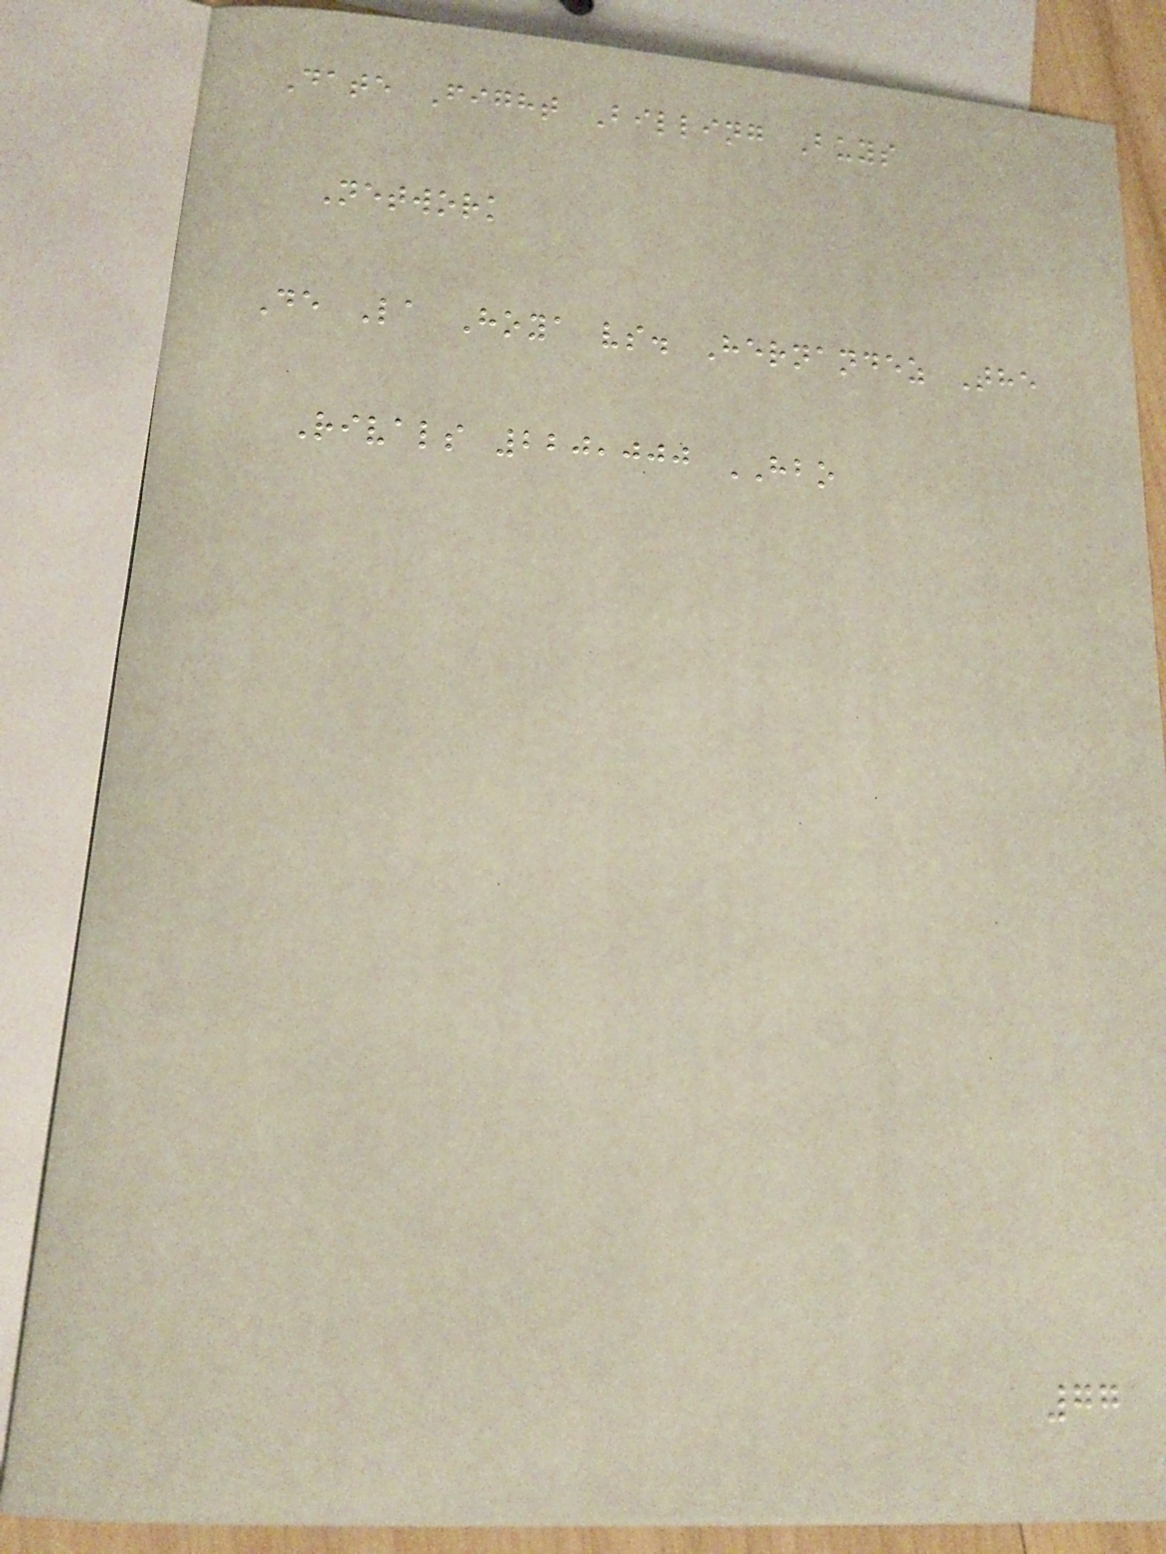Date Fight Billing Buys
Network
De La Hoya vs. Hernandez The
Rivals 220,000 HBO
77
